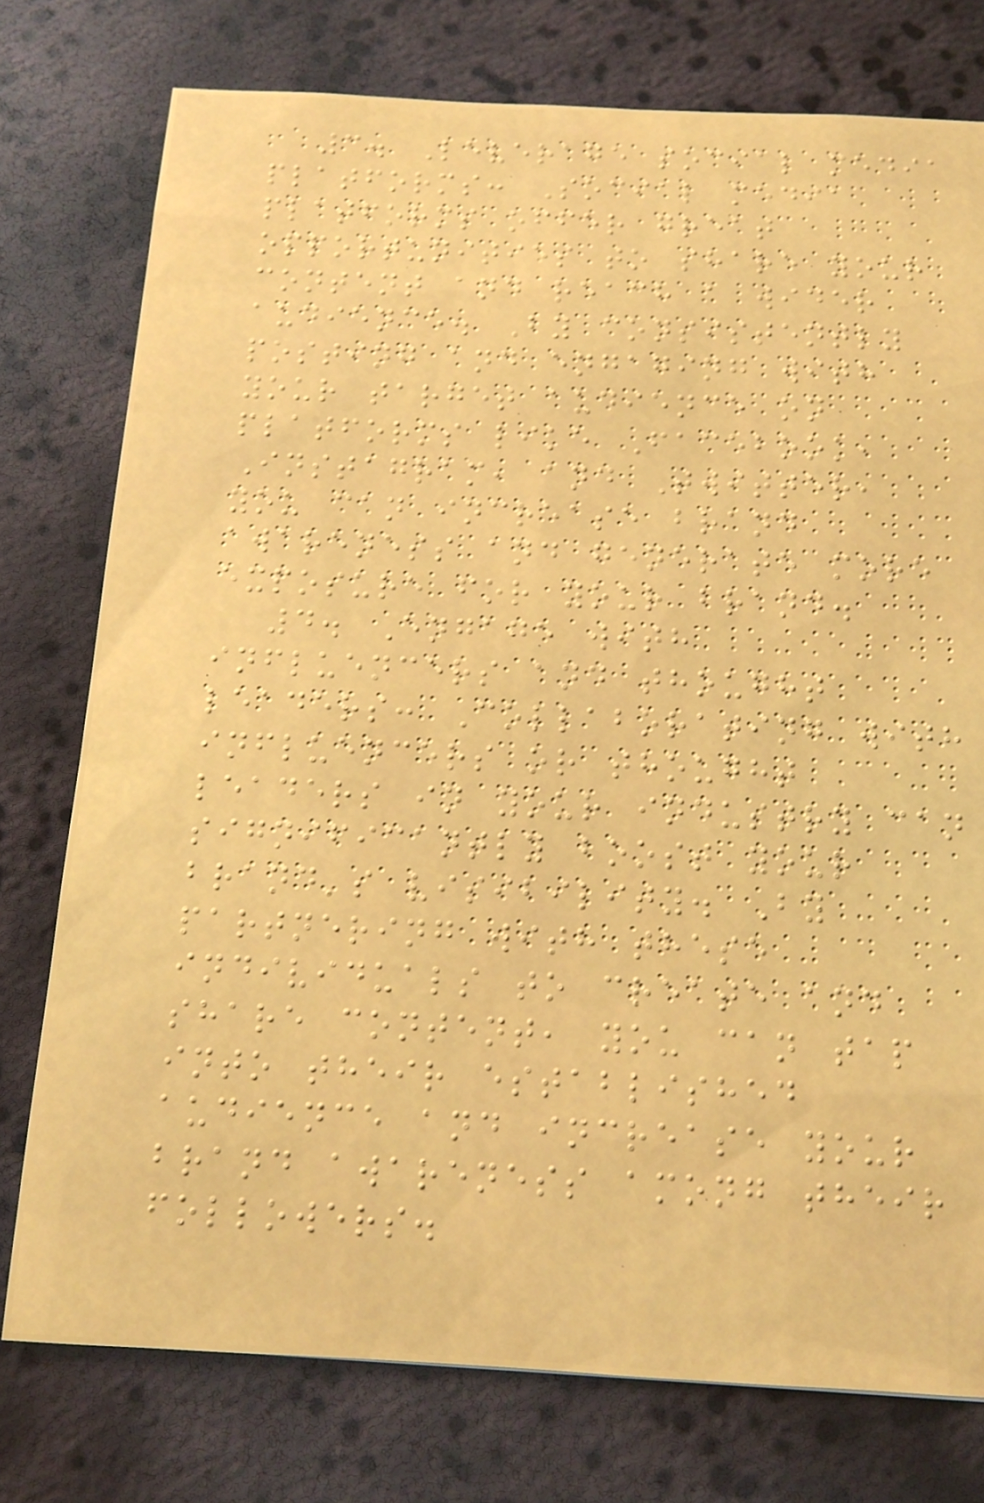3. Leverage social media
platforms: Social media
platforms offer great
opportunities to share your
content and reach a wider
audience. By consistently
posting and engaging with
your target audience on
platforms like Facebook,
Instagram, and Twitter,
you can increase brand
awareness and generate more
exposure for your brand.
4. Engage with
influencers and thought
leaders: Collaborating with
influencers or thought
leaders in your industry can
significantly boost your
brand's visibility. By
partnering with these
individuals to create and
share content, you can tap
into their established
audience and increase your
brand awareness among their
followers.
